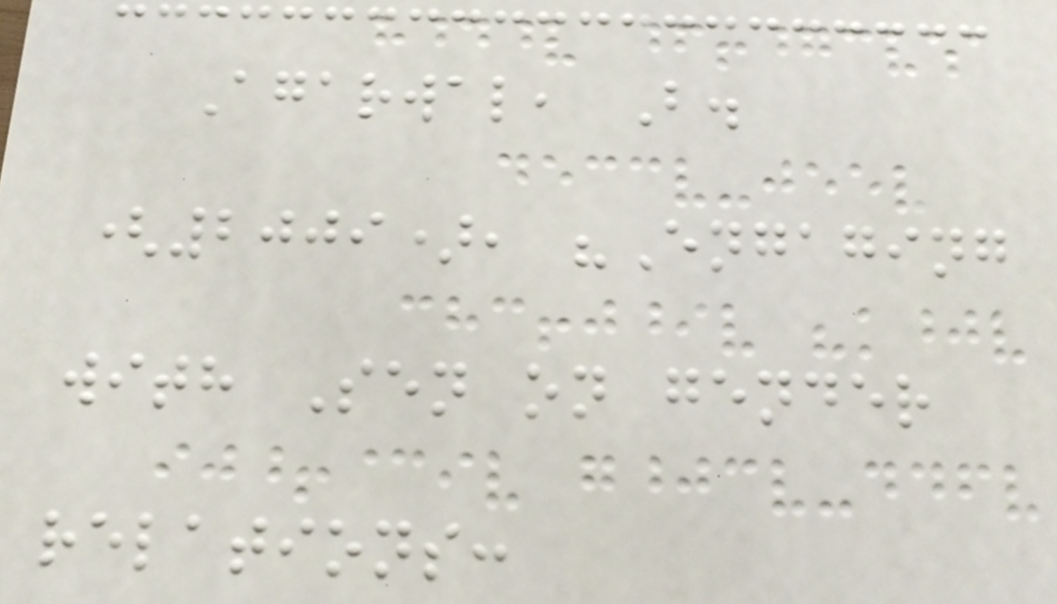Agarwal, B.
(2009), "Engaging
with Sen on gender
relations:
